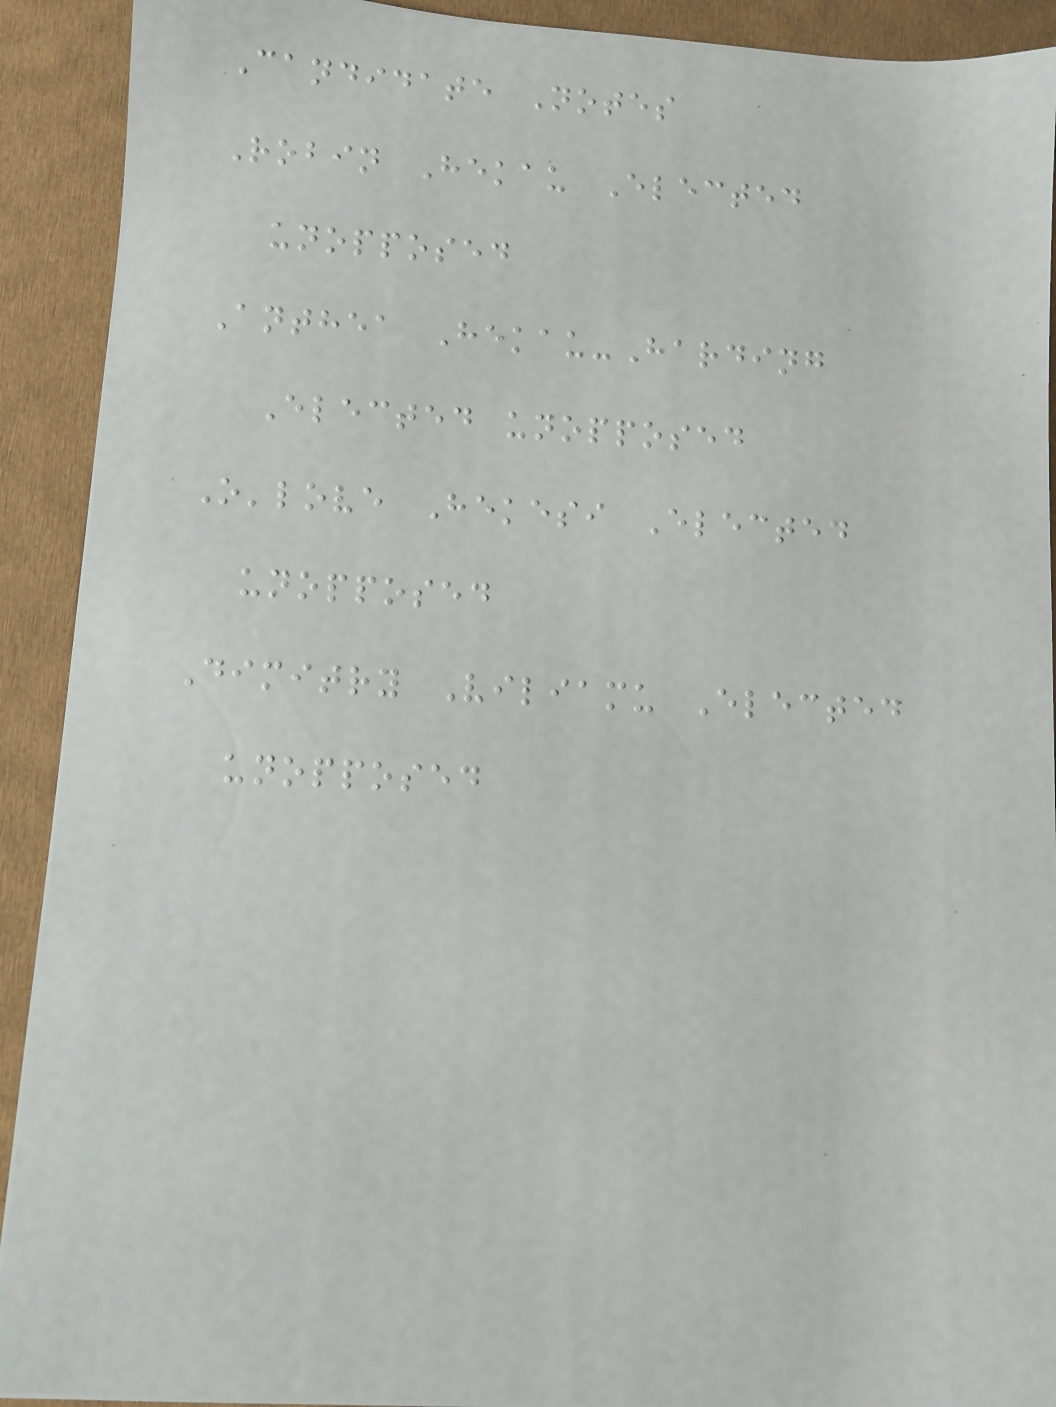Candidate Notes
Robin Hekau Elected
unopposed
Anthea Hekau-Harding
Elected unopposed
O'love Hekesi Elected
unopposed
Dimitry Viliamu Elected
unopposed
